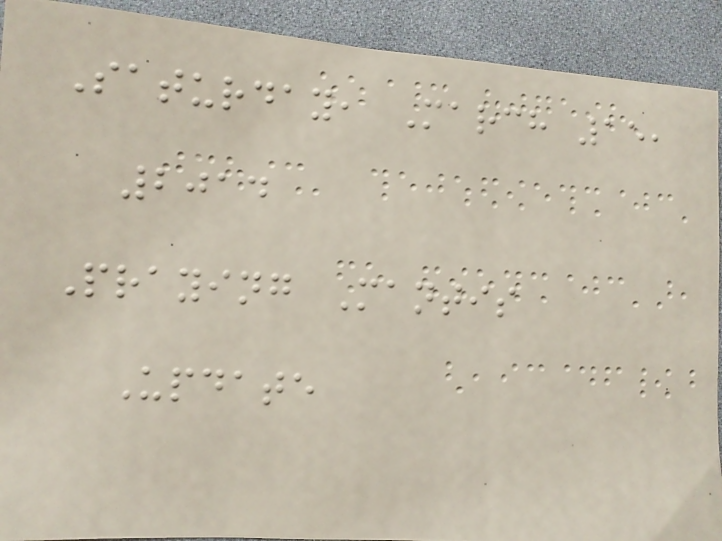Saturday, March 15,
2014
Praying Mantis
Update
